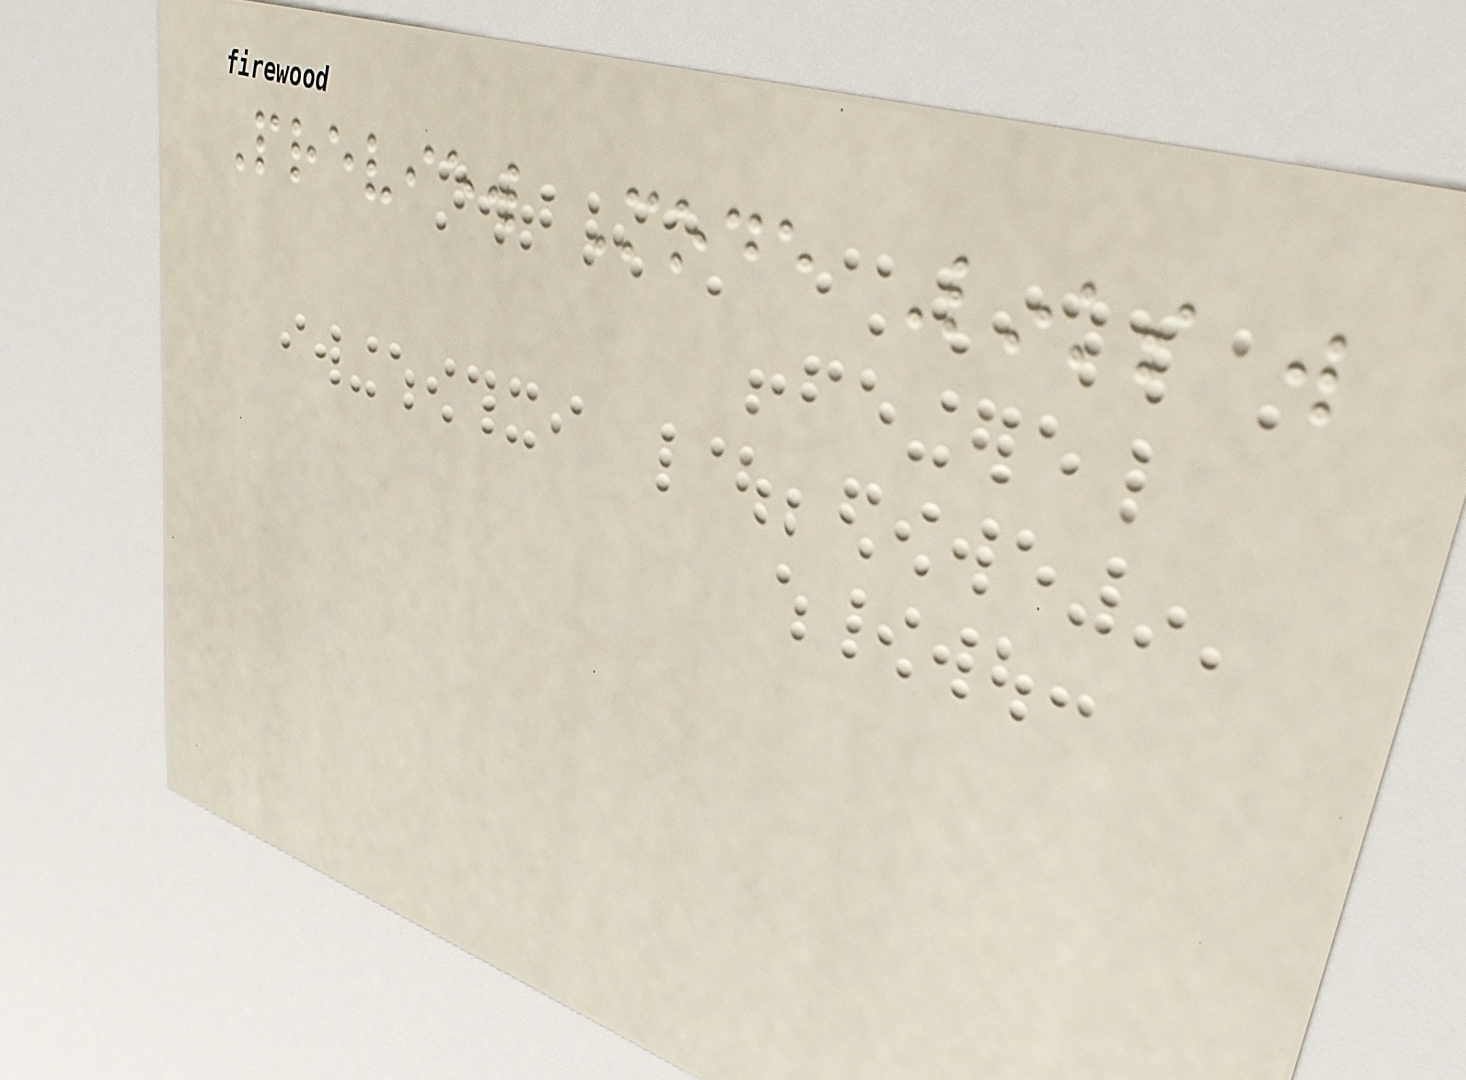Preview Mode Links will
